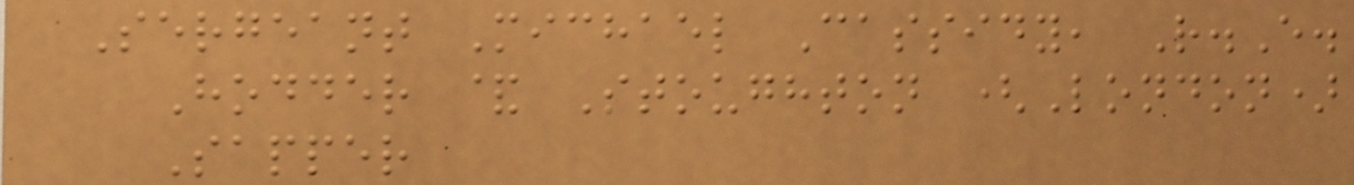Sergeant Michael Cassidy, R.E.
Hodder & Stoughton (London)
Sapper
